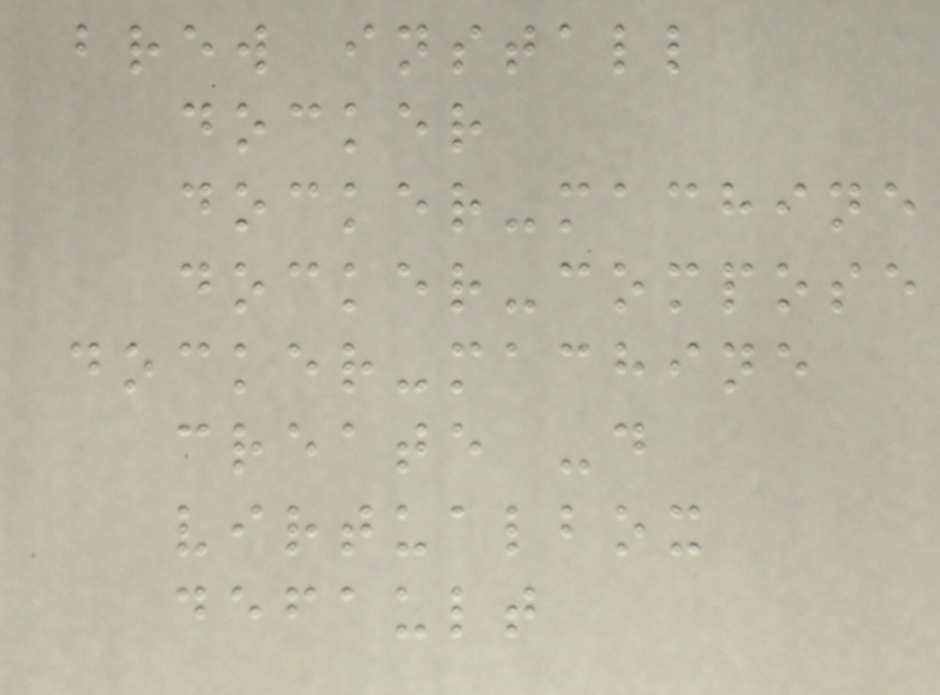brew install
docker
docker-machine
docker-compose
docker-machine
create -d
virtualbox
default
